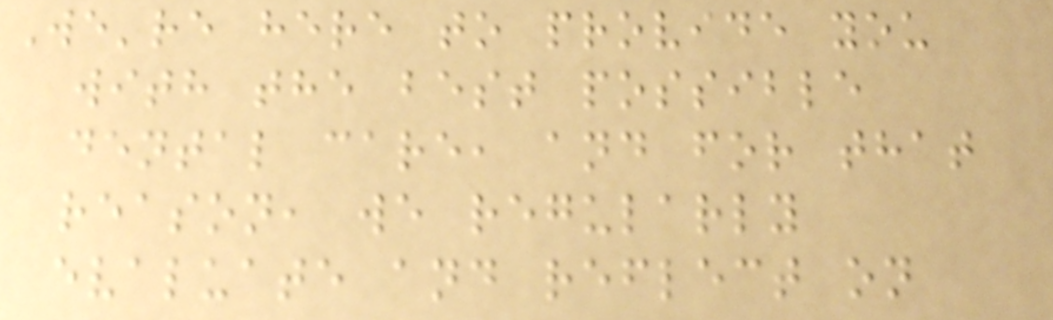We're here to provide you
with the best possible
dental care, and for that
reason, we regularly
evaluate and reflect on
